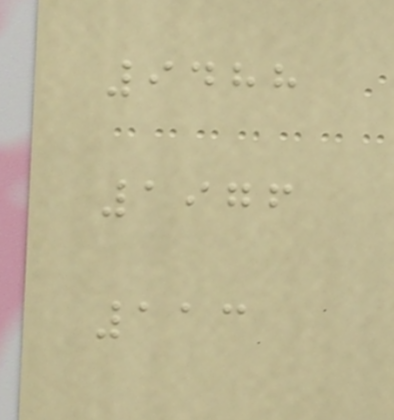9488
1976
113
